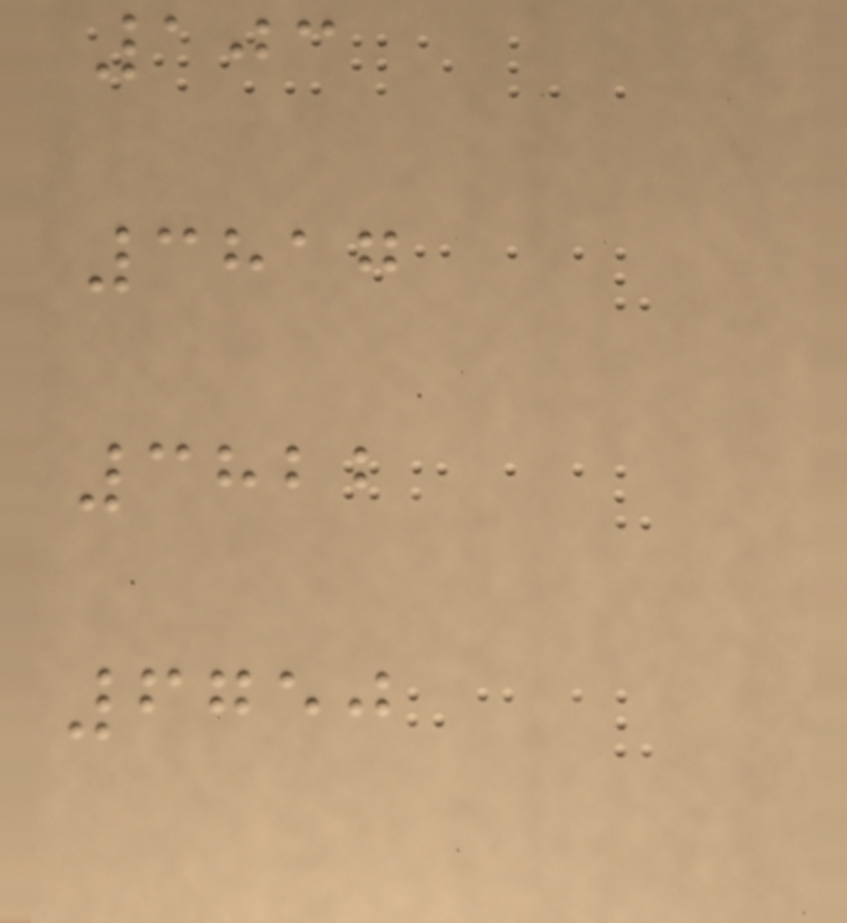103
3817
3822
6750
